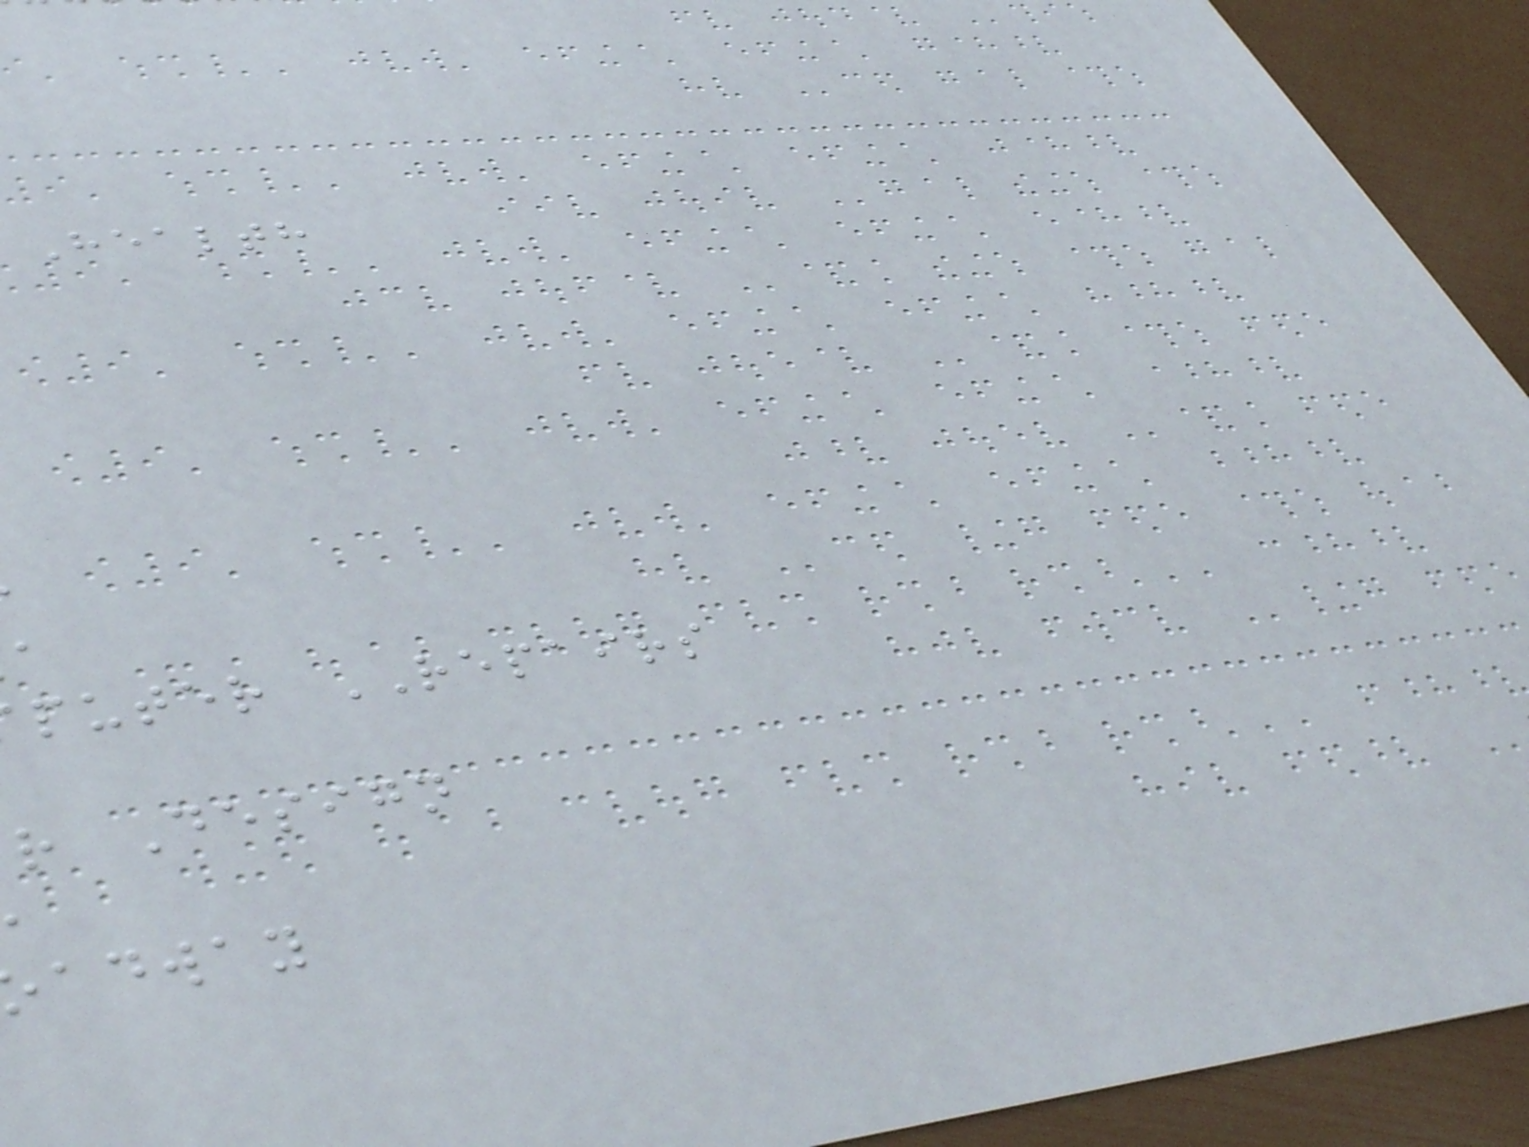Health
puter REPAIRS
r Design
adway
